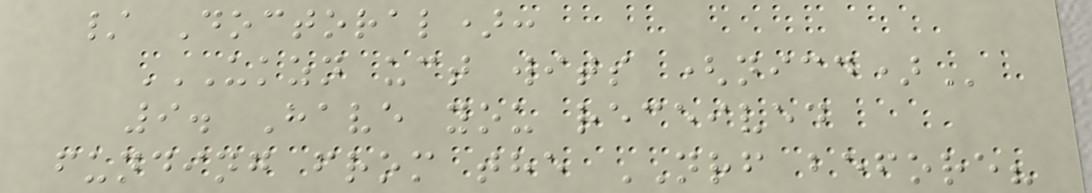/ Doctoral):
UKZN UCT WITS (NICD)
9. Have you received
funding from the NRF before?
